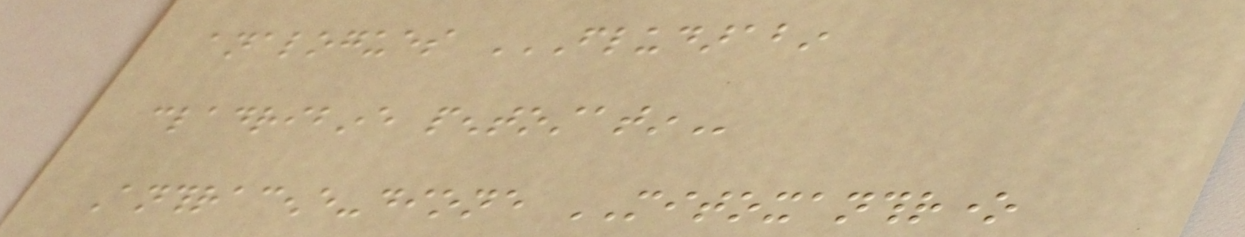analogues FLUDARABIN
CLADRIBINE PENTOSTATIN
Anthracene-dione MITOXANTHRONE
